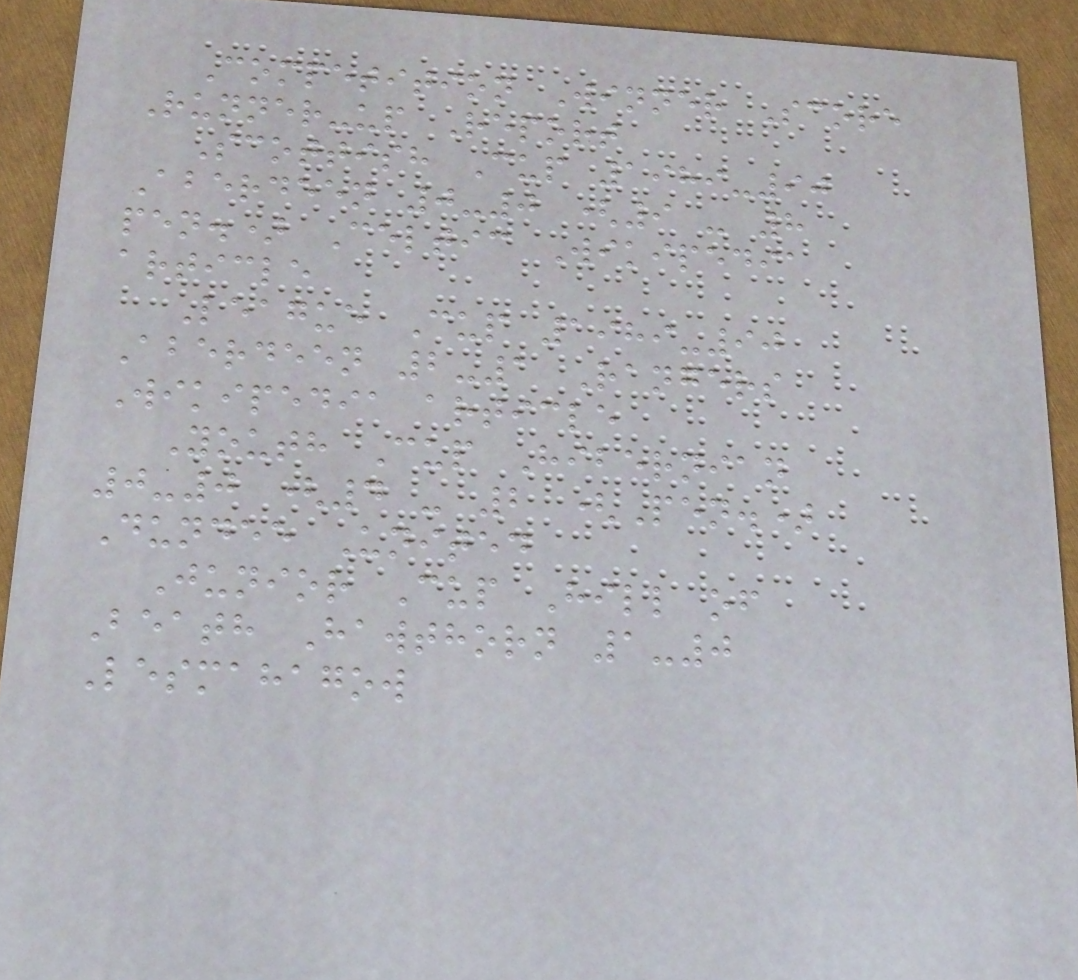Competition Winner Score
Runner-up Report
Scottish Cup 1989-90
Aberdeen 0-0 (9 - 8
pen.) Celtic Wikipedia
article
League Cup 1989-90
Aberdeen 2-1 Rangers
Wikipedia article
Youth Cup Hibernian
0-0 (4 - 2 (Pen.)
Dundee United
Junior Cup Hill of
Beath Hawthorn 1-0
Lesmahagow
